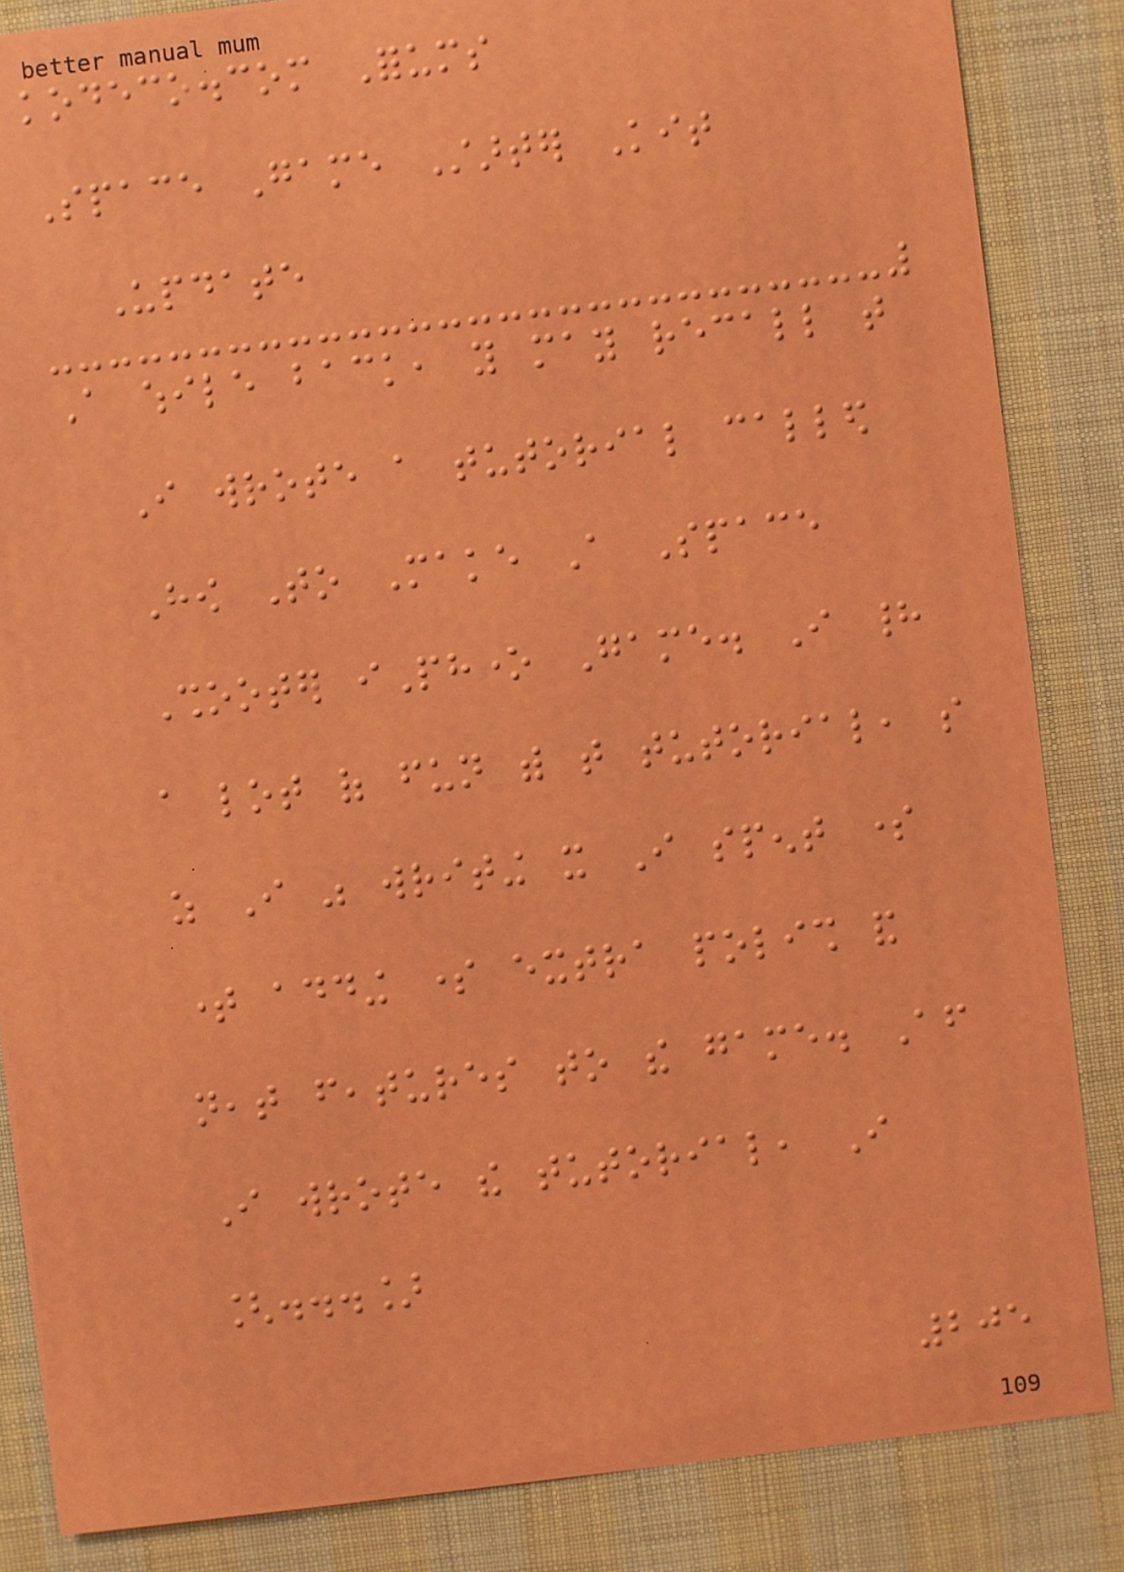kodeco.com Forums
Space Game Starter Kit
Update
A while back, you may recall that
I wrote a tutorial called
How To Make A Space
Shooter iPhone Game. I had
a lot of fun with that tutorial, so
as I was writing it I spent some
time adding some extra polish and
neat features to the game. After
I wrote the tutorial, I
[...]
205
